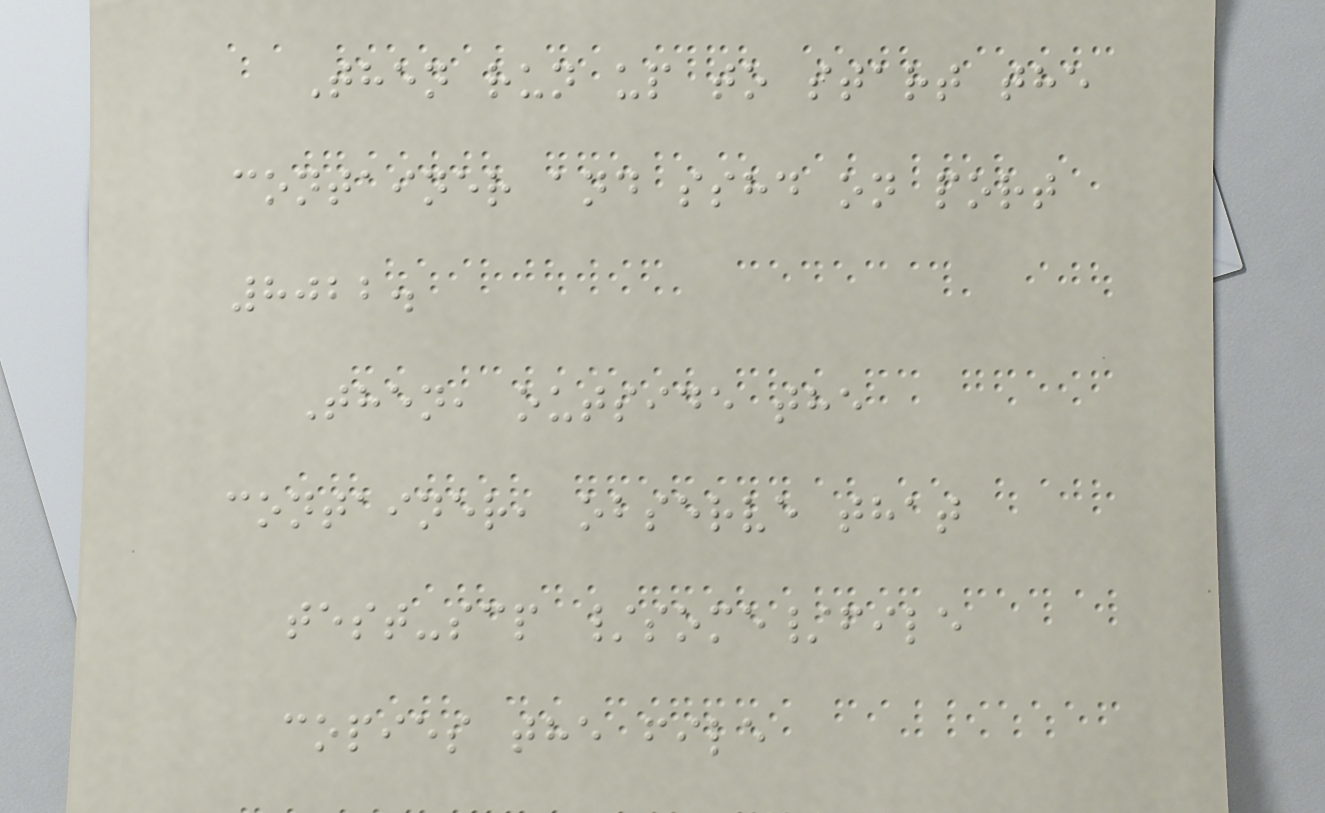Then run up to start the
container and sshd on port
8022.
Then, outside the
container, observe that
test-scp /some/file
copies the file
